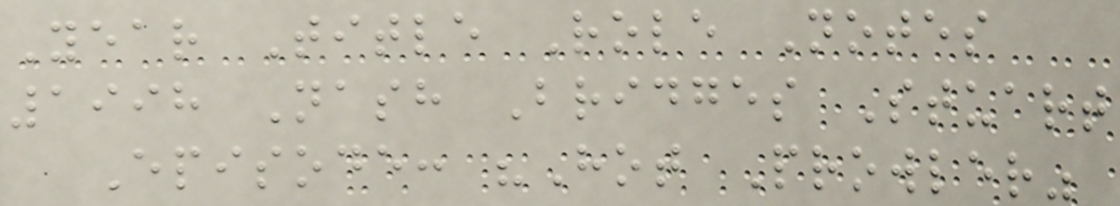Year Title Role Notes
1998 Nash Bridges Stuart
Episode: "Hot Prowler"
